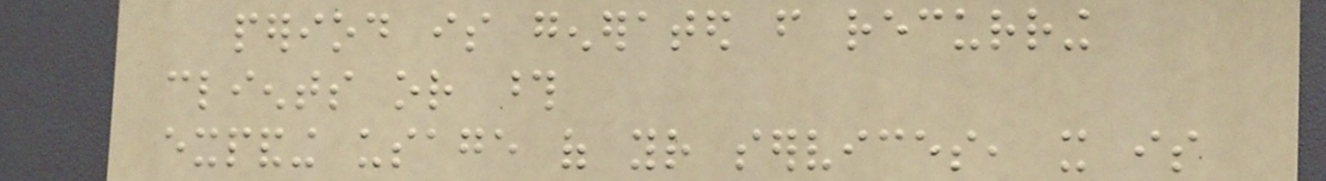period is generated from recurring
clients or those
expanding usage of your services, it is
